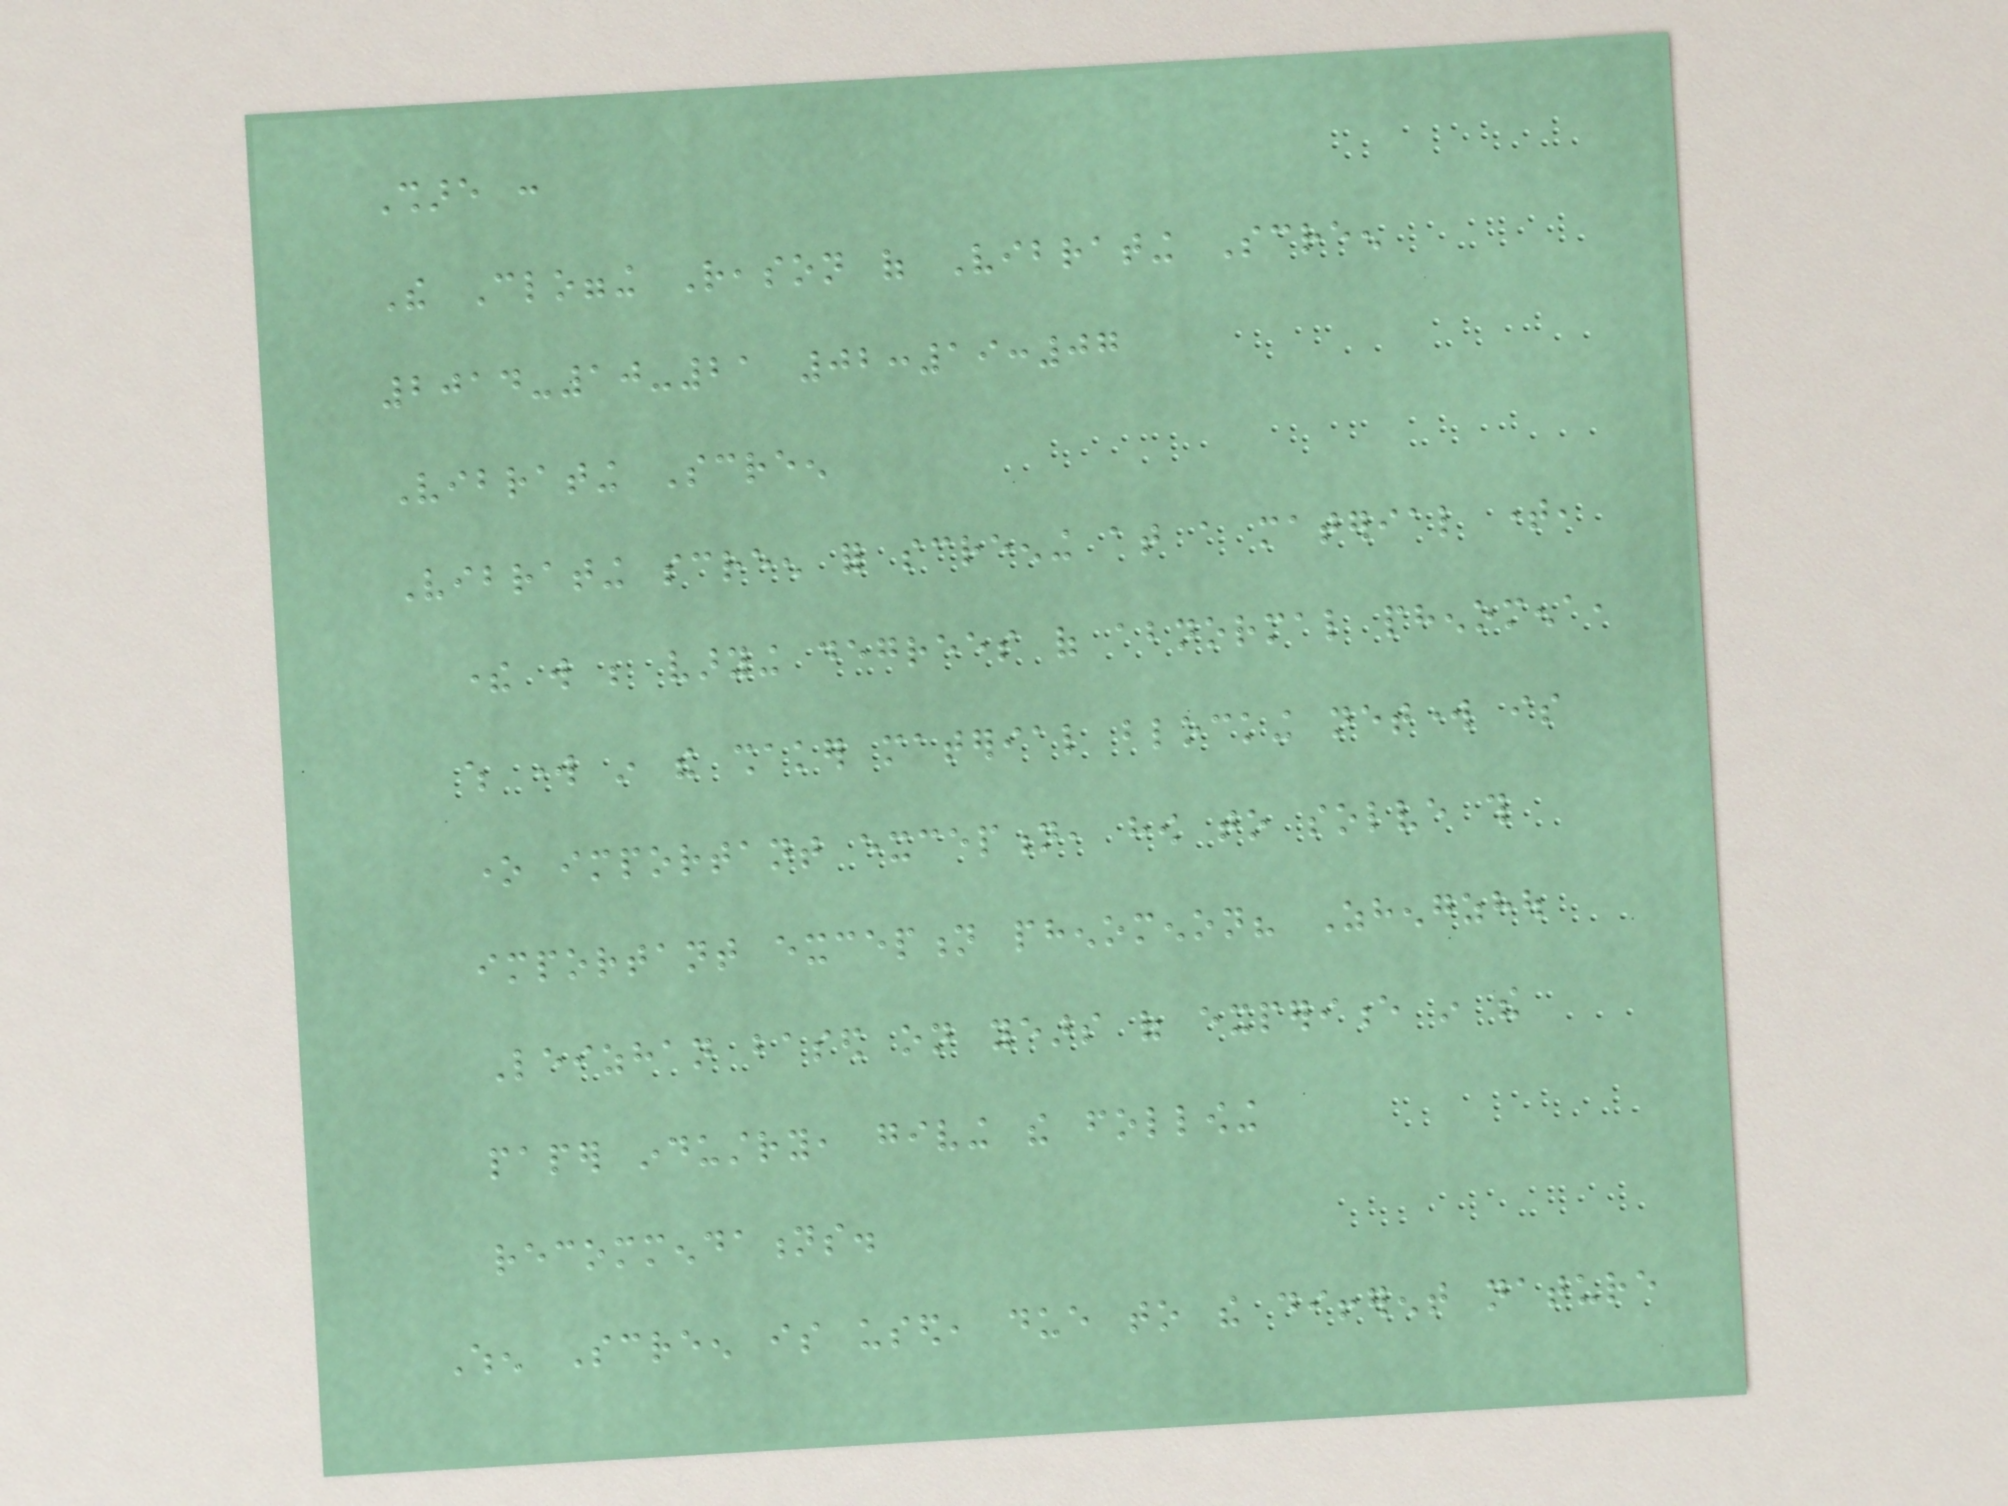Share :
The Clogging Reason of Vibrating Screen
2014-10-21 02:19:07
Vibrating Screen
Vibrating screen for screening at a material time,
there will be varying degrees of abnormal phenomena,
which work in the shaker material blocking network is
one important exception, how to solve this
important exception phenomenon? Zhengzhou
Leizhan based on years of experience in the
paper industry, giving the following
recommendations.
When Screen is used, due to the different nature
